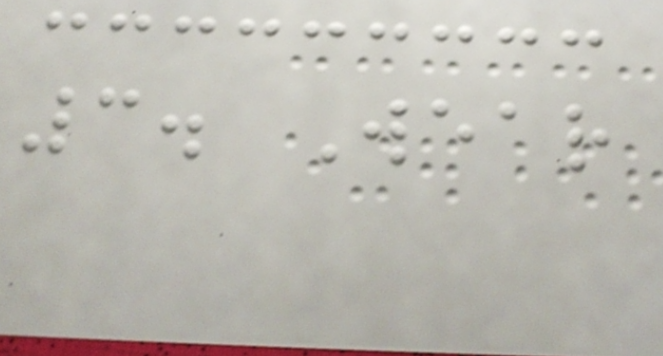3. Wear
